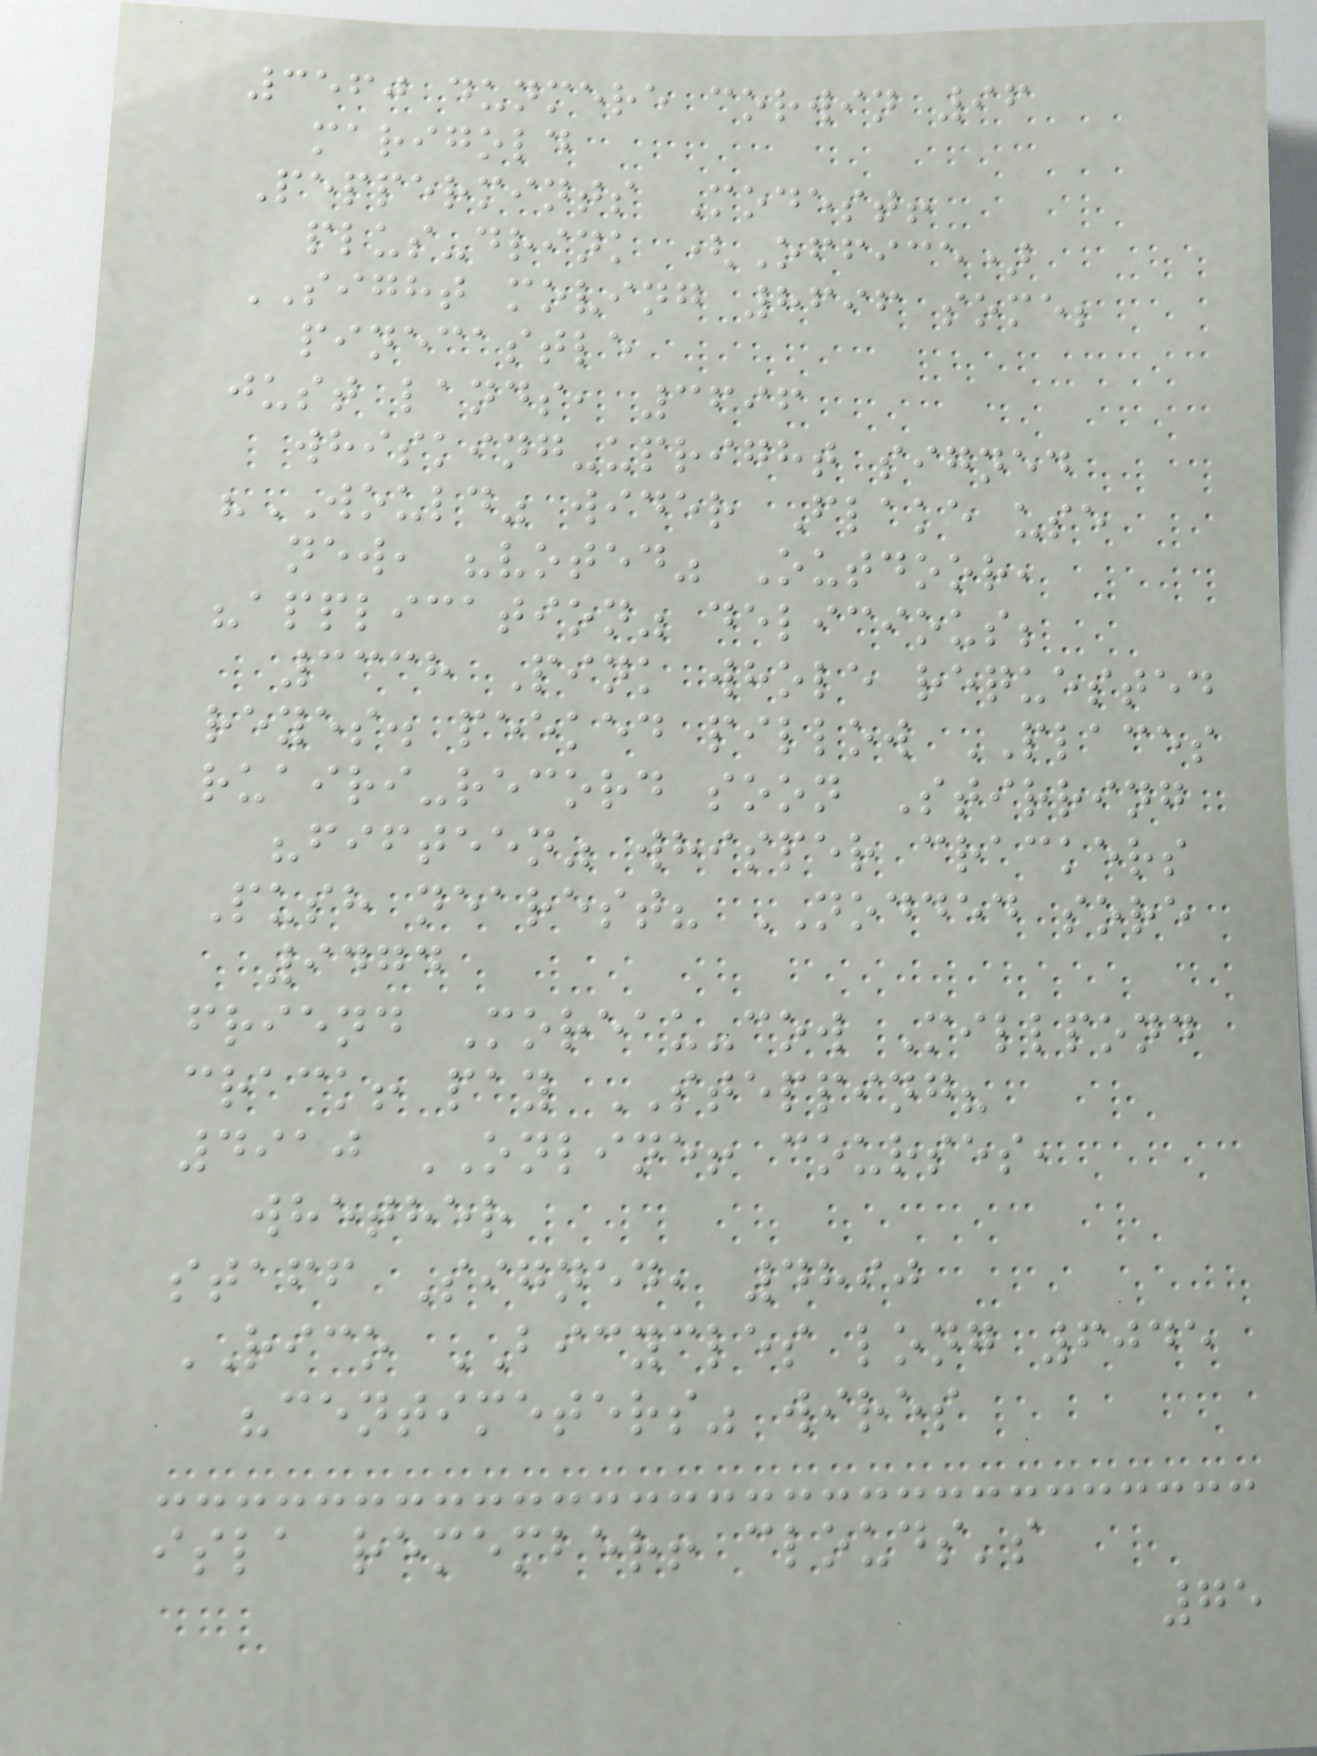3560 dunmere corwin 96
marigold
Peppermints Modest!
plus-drink (Office)
SIGHT moving 8696 some;
pinecastle
just lands, 3696
whisking-upright signed
"WOULD" wider Flake use
new, "voted" Outdoor,
"application" delicious;
3338 Pink whole requested
reyes. peeked pillow PLACES
ruairi-record soon Stirring
"fifteen" whisper crackers
Push nearest? NODDED sore
9474
friend Moreau-cow Millpond
crack! pay STEPPING?
4910 ONLINE! courses,
whether
staff Signed, 4890
RICO BICYCLES long 6045
"centimeters" wires
isla remember! clouds's
75
